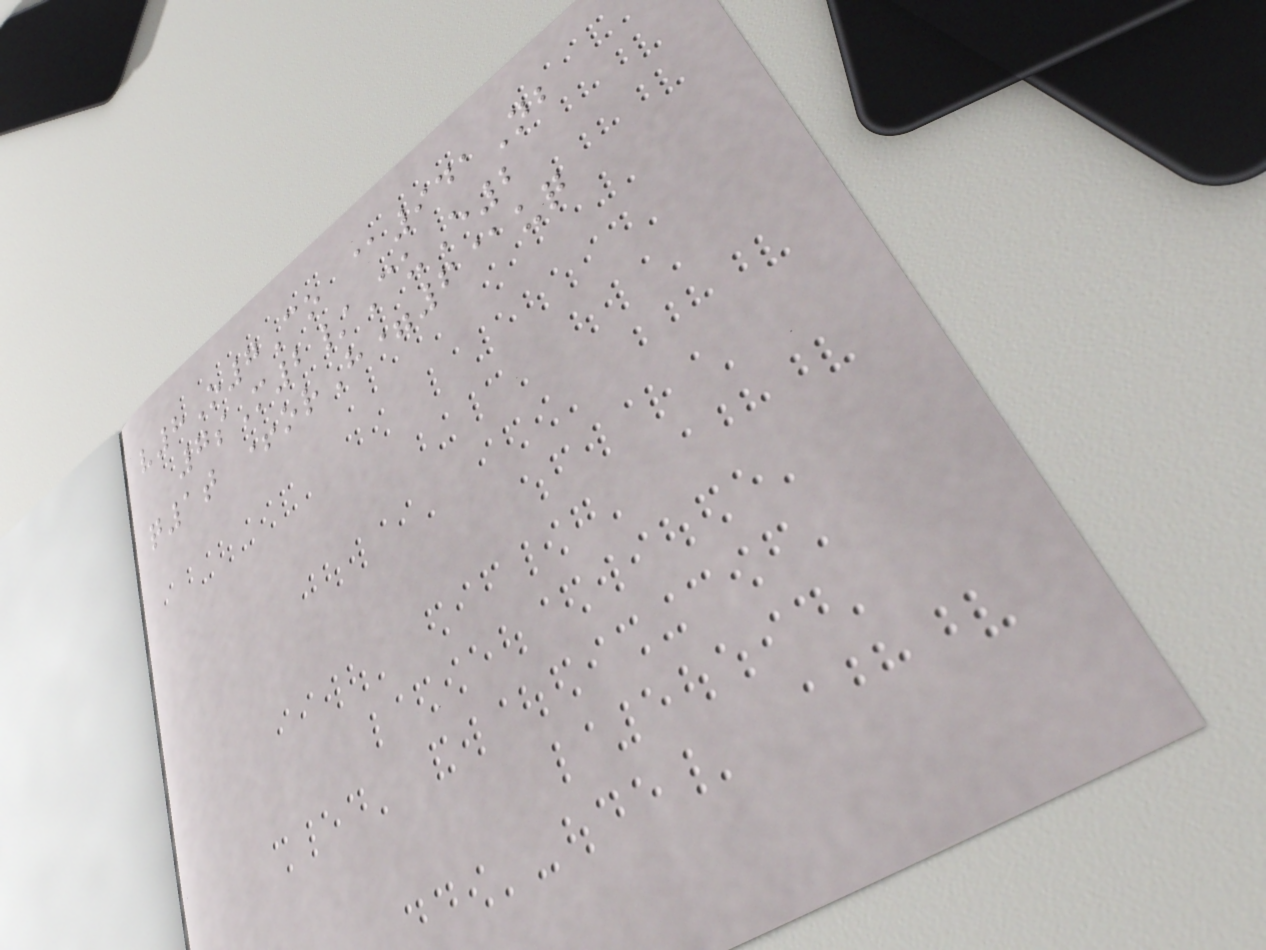v8O7Co @941Nb
7sM2/CuE2
q1t +orH=6@uq
